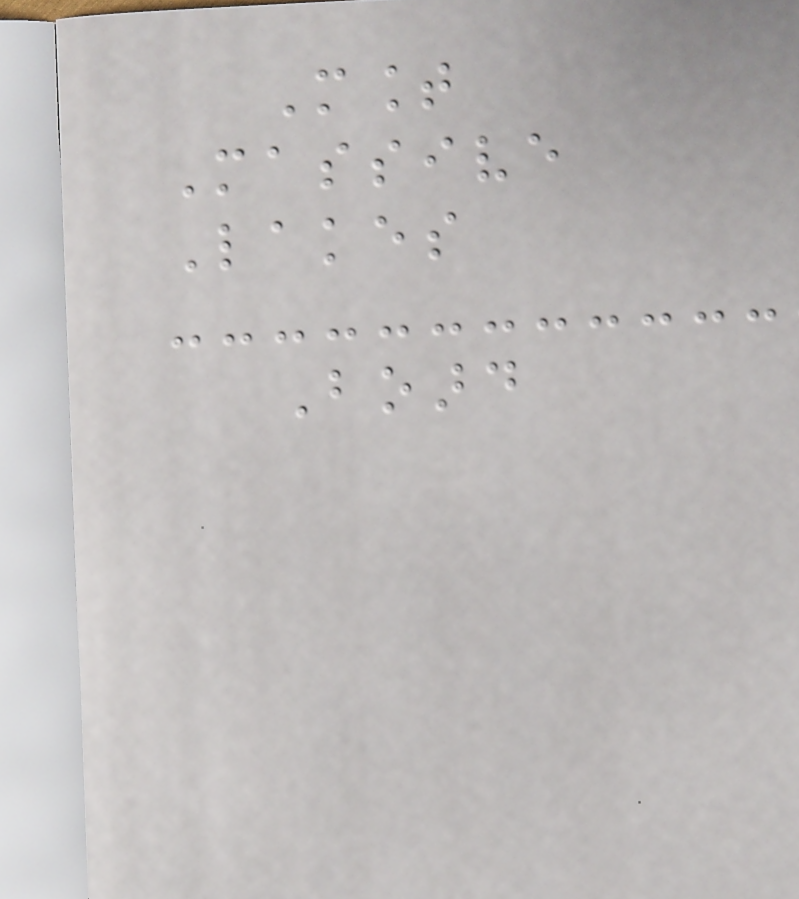Mount
Massive
Lakes
Board
